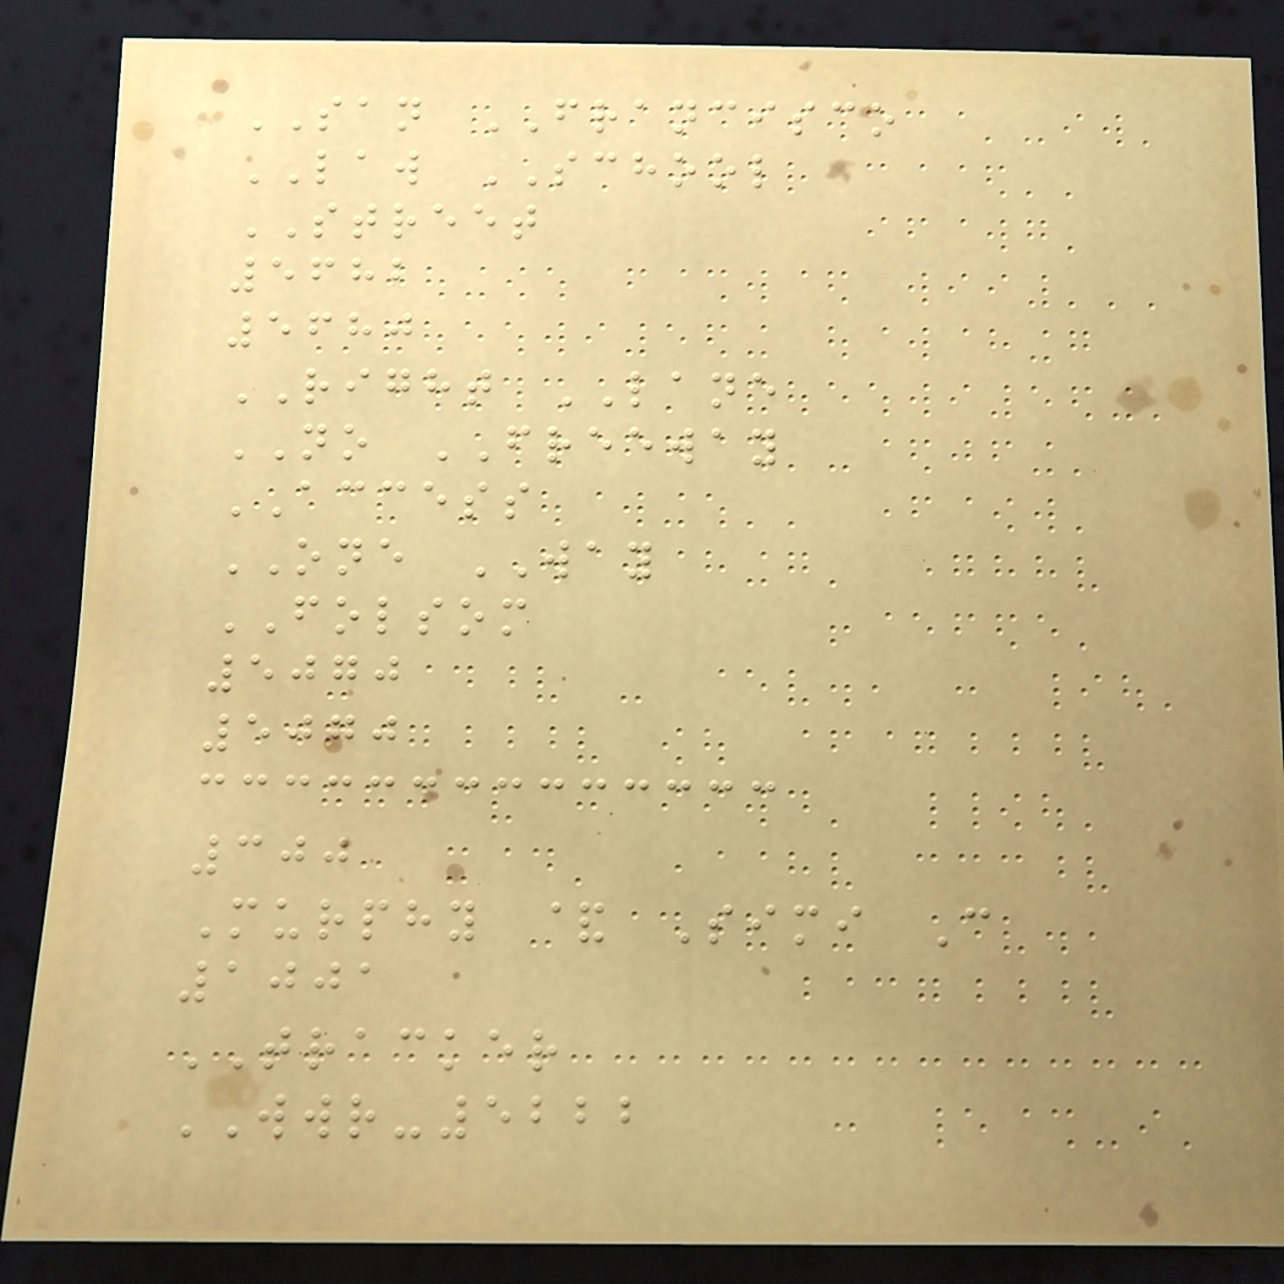SAN FRANCISCO
LAW SCHOOL
STREET
5682
5680
RIGHT LANE
NO FREEWAY
ACCESS
ONE WAY
FOLSOM
5070
5070
300
Murphy & Simi C
1001
TRACKER
WWR-5222
